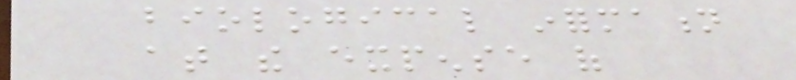biological information
at the expense of
